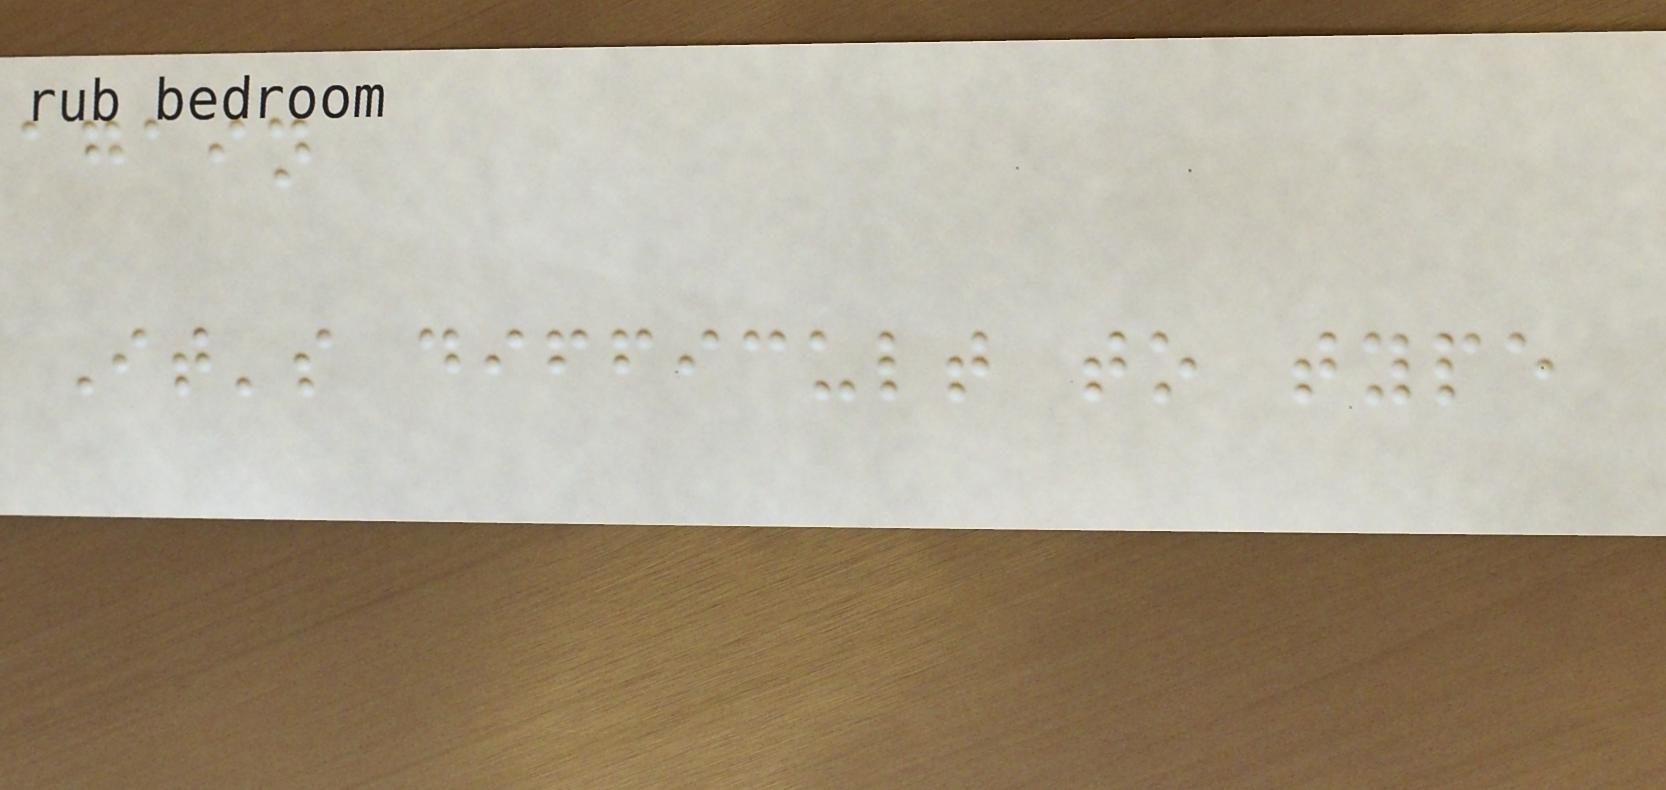again
It's difficult to type
